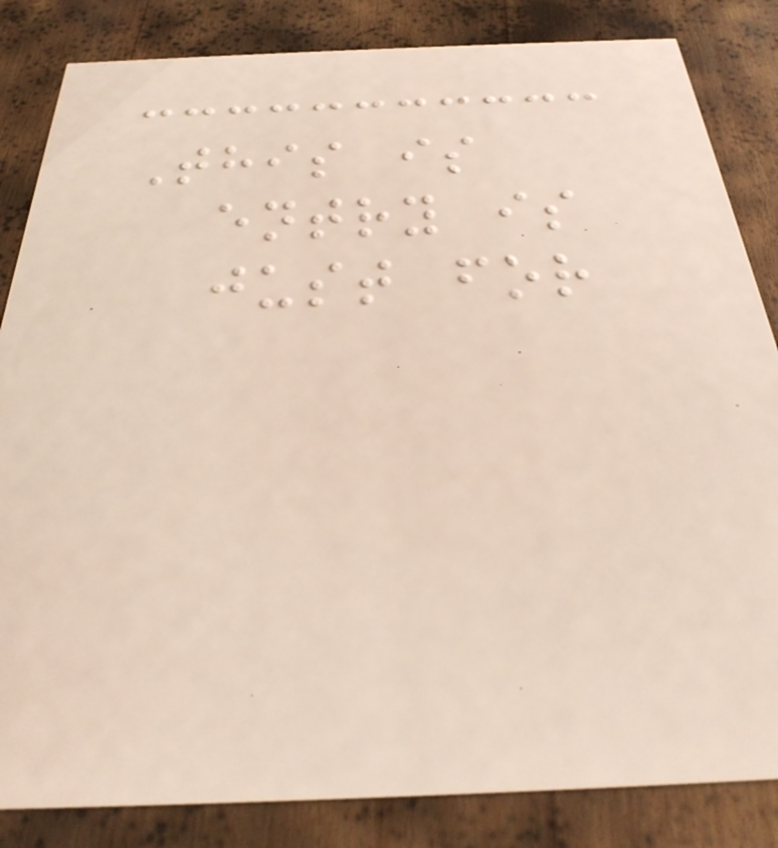This is
entry is
just for
